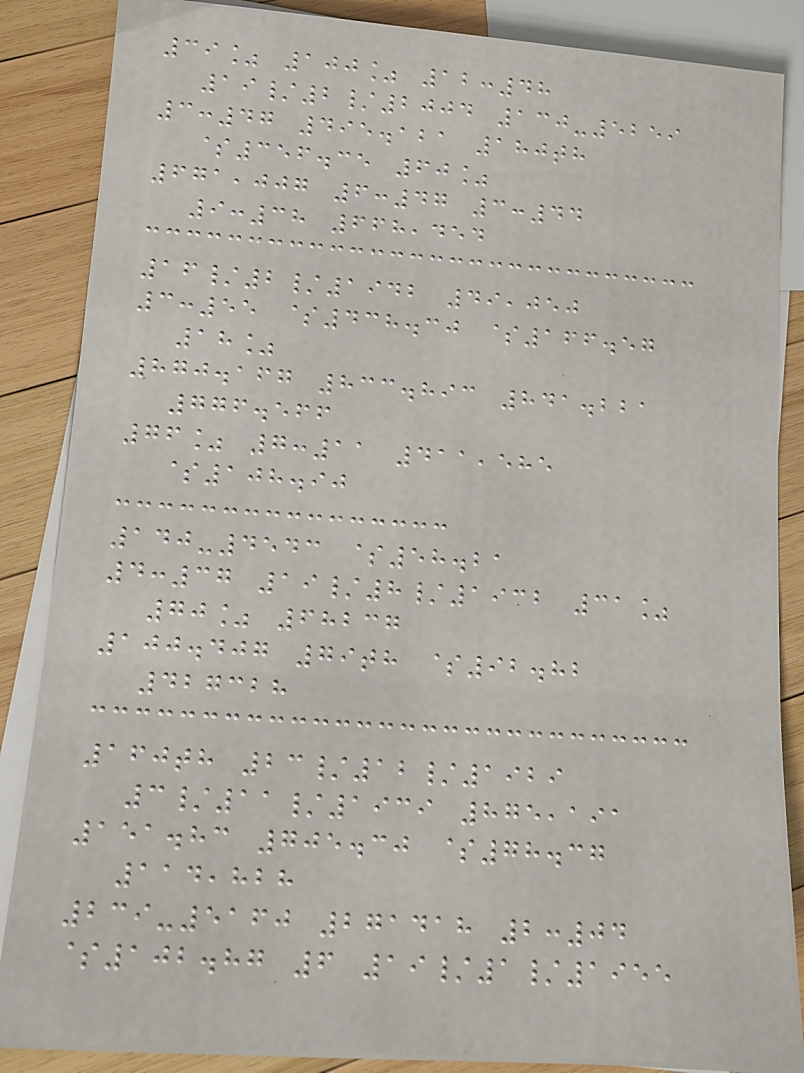39% 100% 12:48
19/2/2004 130-5259
3:47 495.121 180th
$356.35 60%
671,007 6:47 3:44
9:38 668,454
16/2/1942 49,050
3:55 $438.30 $166.57
18%
870.167 833.893 841.221
776.566
76% 7:11 411,585
$108.90
140-4543 $58.21
4:37 19/8/1932 31%
70% 68237
100.407 79th $92.82
427328
160th 23/12/1929
3/11/1939 875,191
151.83 705.30 $78.37
114,828
239-5160 271418 2:04
$102.87 6 19/1/1955
